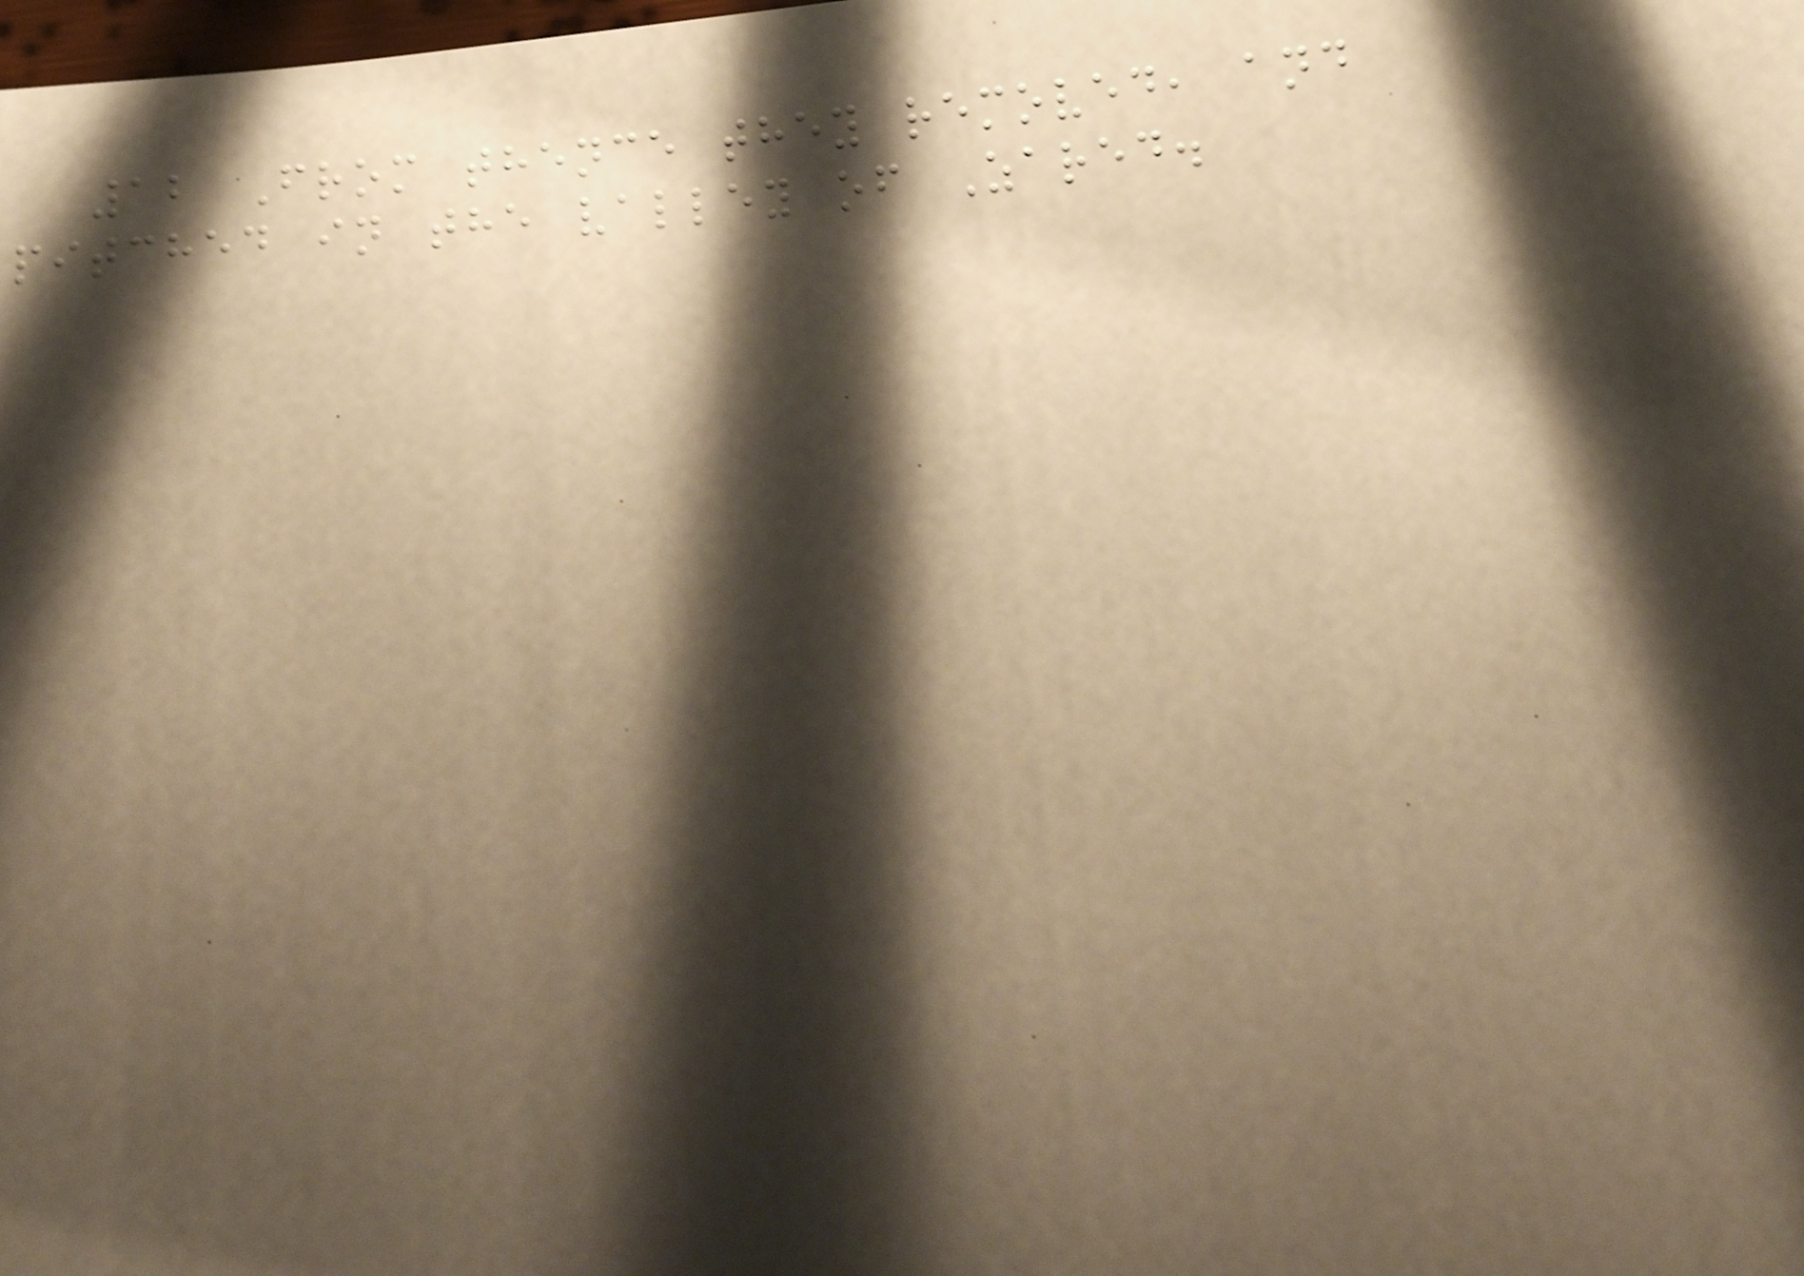12 From thence they removed, and
pitched in the valley of Zared.
